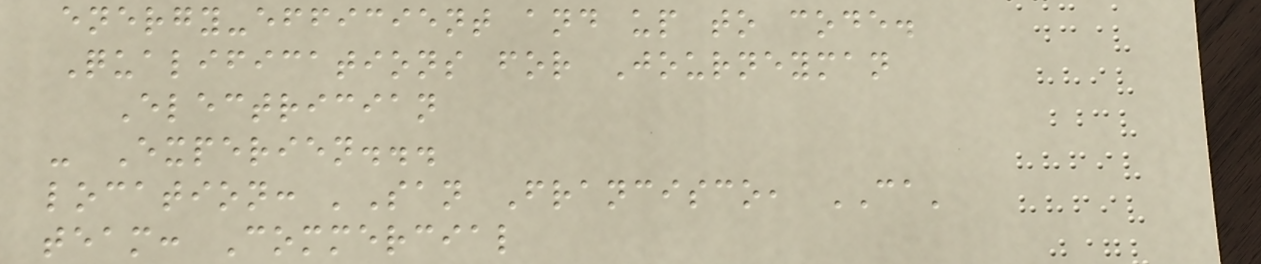energy-efficient and up to code.
Qualifications for Journeyman
Electrician
- Experien...
location: 'San Francisco, CA'
team: Commercial
